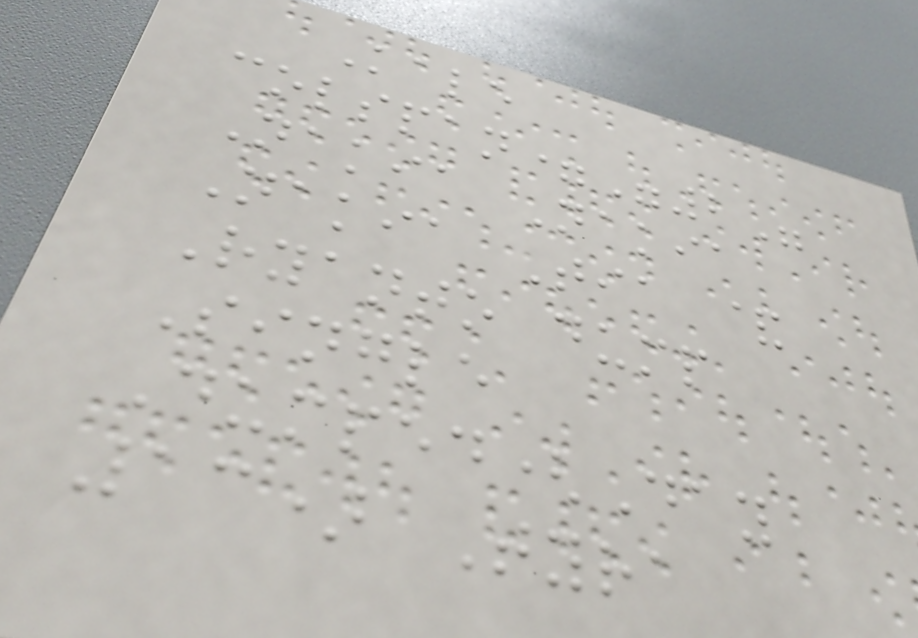Kale
colspan="2"
Nakia Nakia
Nakia Tia &
Ryanto dump
Single
Dumped(Day
13) Tyra
